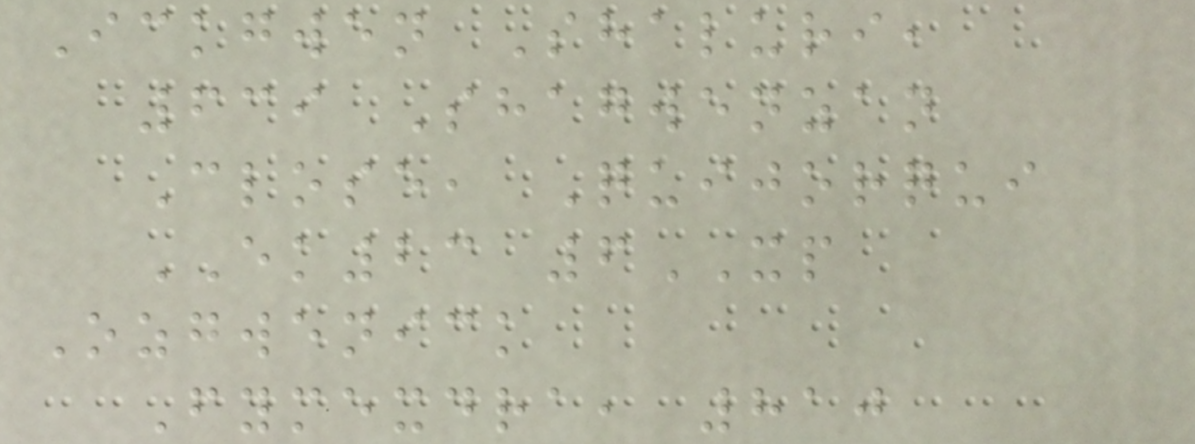Ickgwen Shaluri,
639 Shagwenzan
Close, Quijorqui
EK23 6XP
Ozgwenick
Fymexdra, 810
